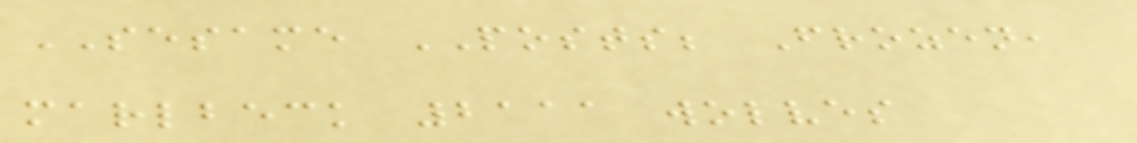SESAME POSTS; Frozen,
marlbeck 2111 wolves
